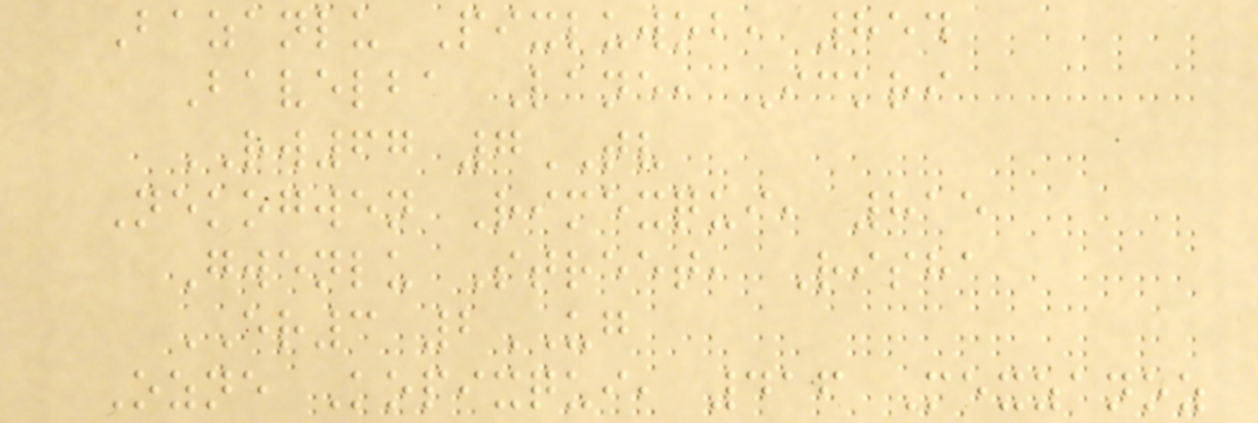Bazanlu Pixluwob, 854
Bavelba Lane, Ickri
RW67 7TV
Nekogwen Rimexqui, 815
Gwenlu Street, Risha
ER3 2UG
Ozne Kopixqui, 416 Mexzanoz
